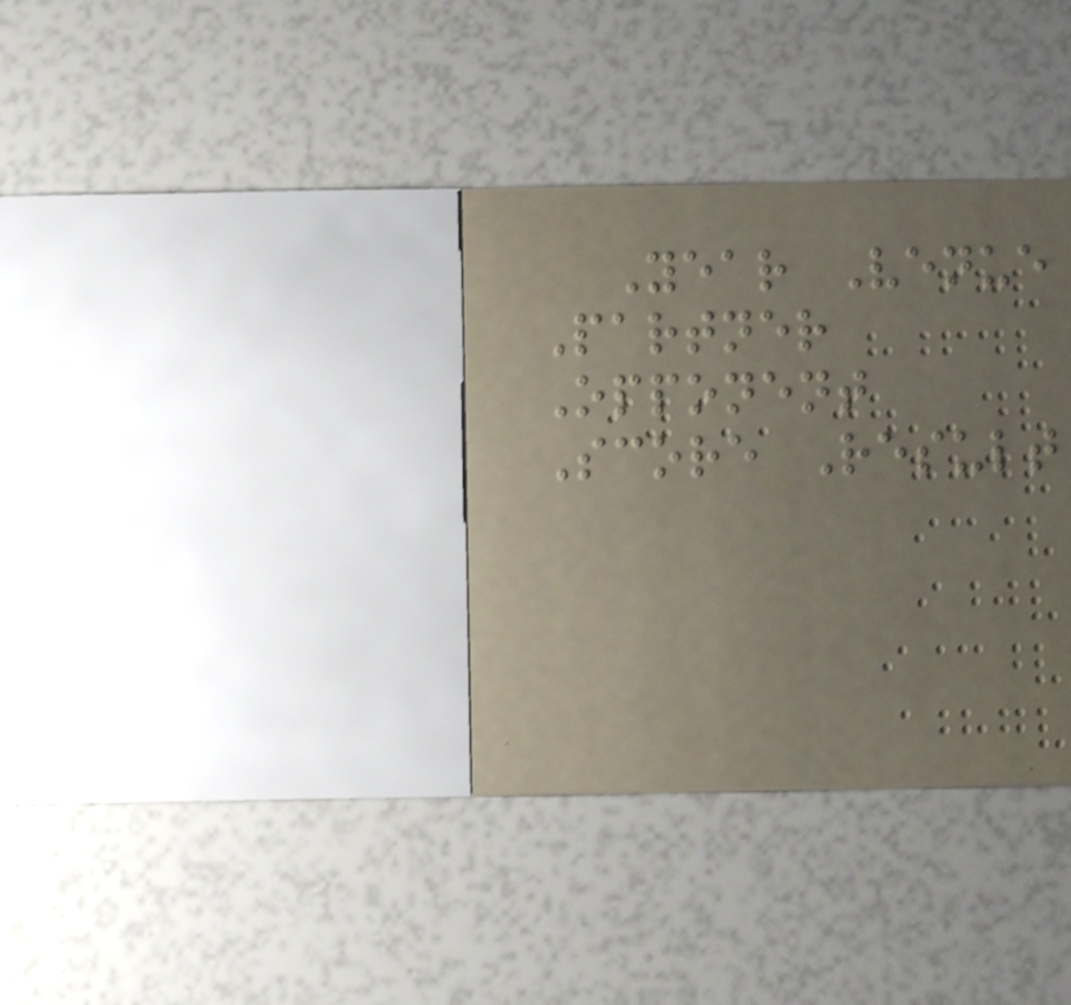Year Venue
Partner
Opponent
Score Result
